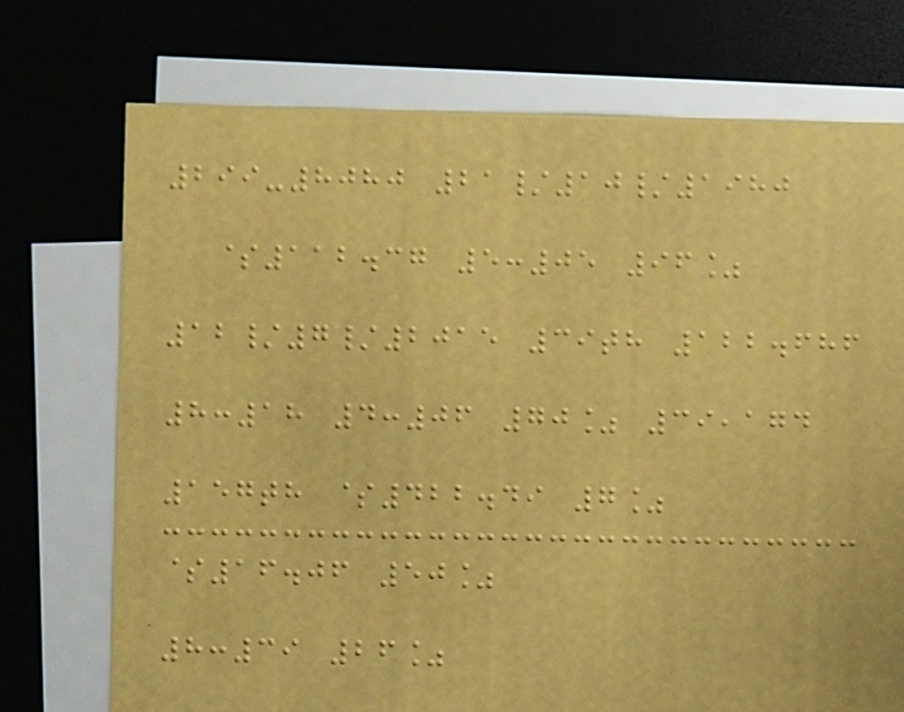299-8080 21/10/1980
$112.37 5:05 96%
12/7/2015 39th 122.686
8:18 4:06 70% 39,174
157th $422.49 7%
$16.06 50%
8:39 26%
